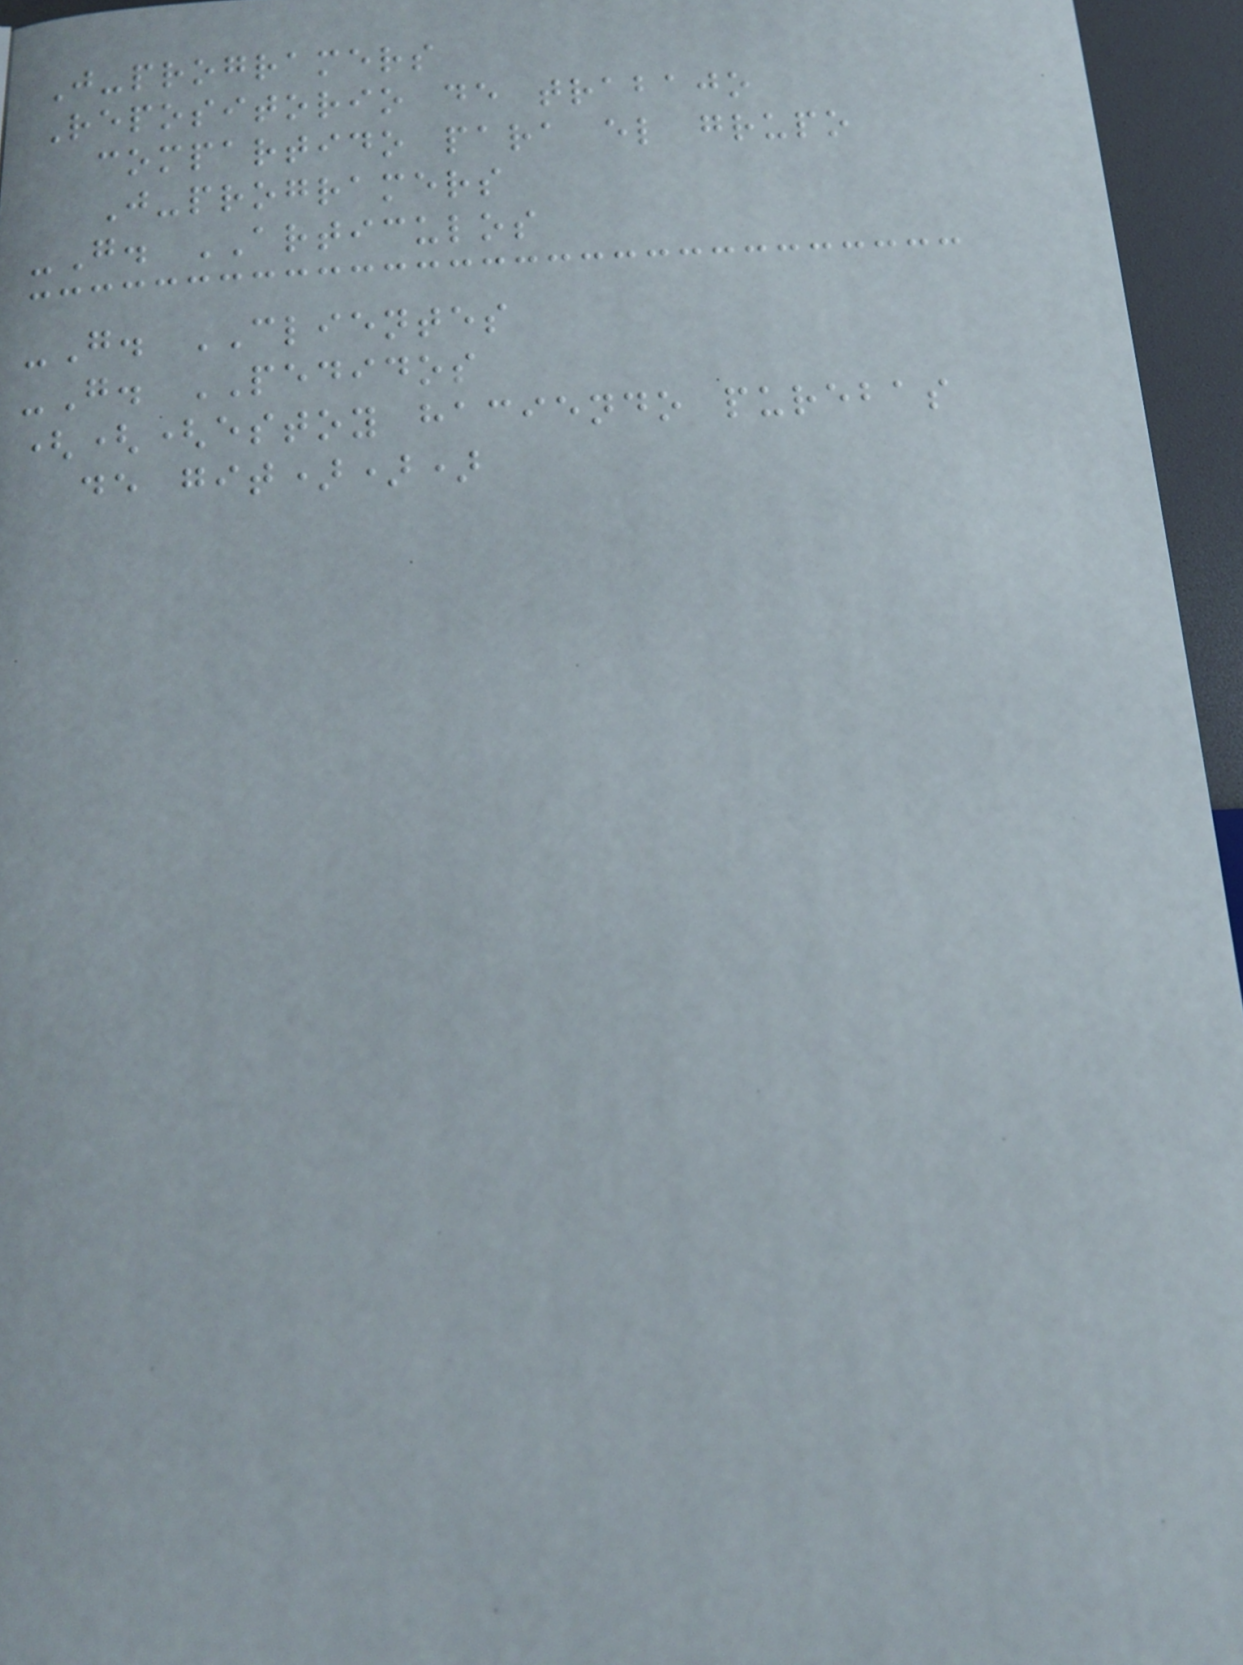J-programers
Repositorio de trabajo
compartido para el grupo
J-programers
-G. ARTICULOS
-G. CLIENTES
-G. PEDIDOS
(((estoy haciendo purebas
de git)))
